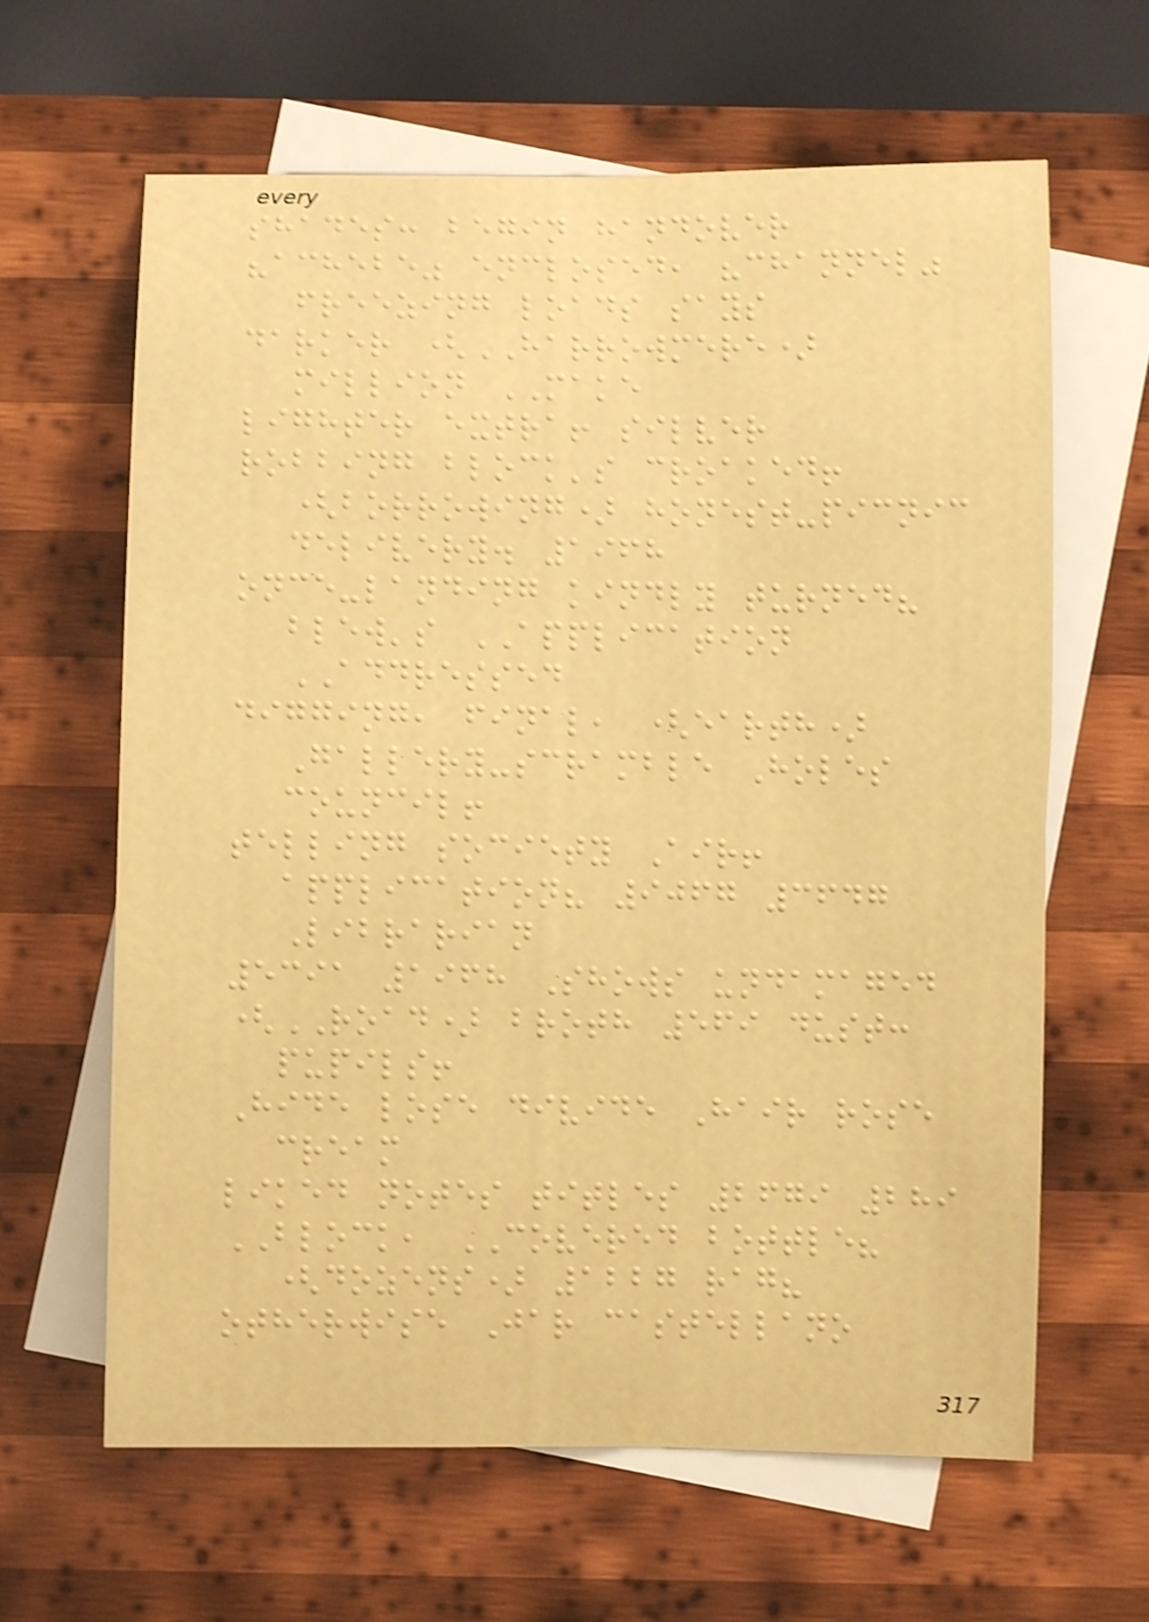shades: begin handover
"achebe" enclosed, "channel"
freezing loads says
darker (HARROWMERE)
million MAKE
lighter extra! silver
robbing block's croaked!
(borrowing) honest-picnic
delivery. 1968
once-landing kindly turned?
blew's APPLICATION
ADDRESSED
digging, final, (earth)
Gallery-scramble Holes
council!
telling society Air!
application? 9067 3647
Librarian
5391 1968 Shows undamaged
(ROAD) broth 569 dust:
pupils!
Hide lose divide Hair rose
cream
liked notes titles 2679 289
BLOCK, COVERED bottle?
(dozens) 1227 rag?
otherwise Jar castellano
